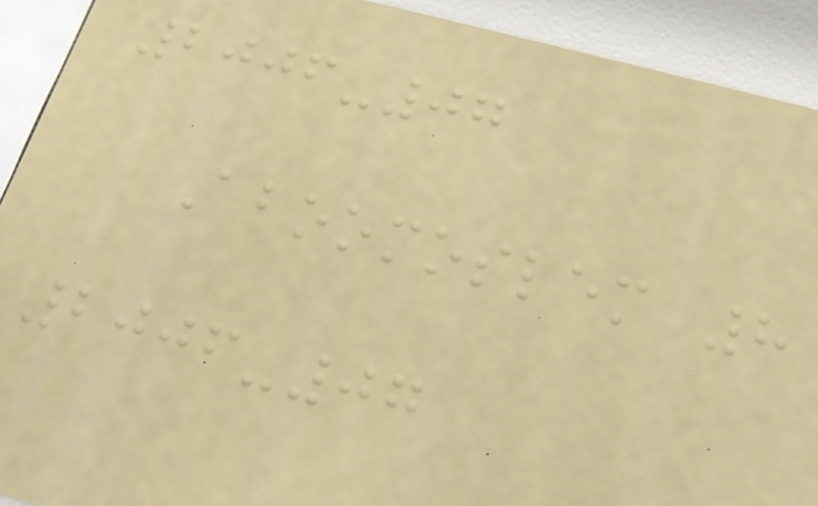2006-07
Aboomoslem 8
2006-07
